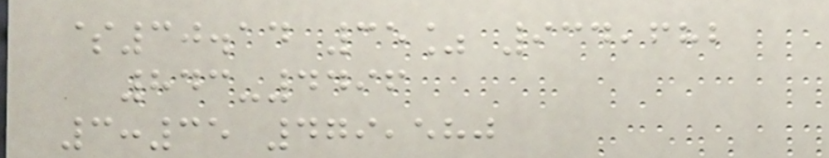$30.14 35% 934,682
843-4496
3:35 479,580
